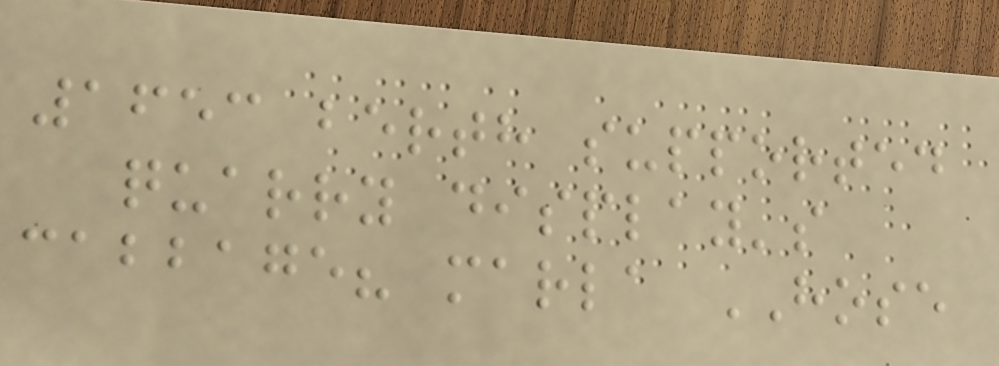1653 berth supported
quarry display's
cabbage? marla HOSE
